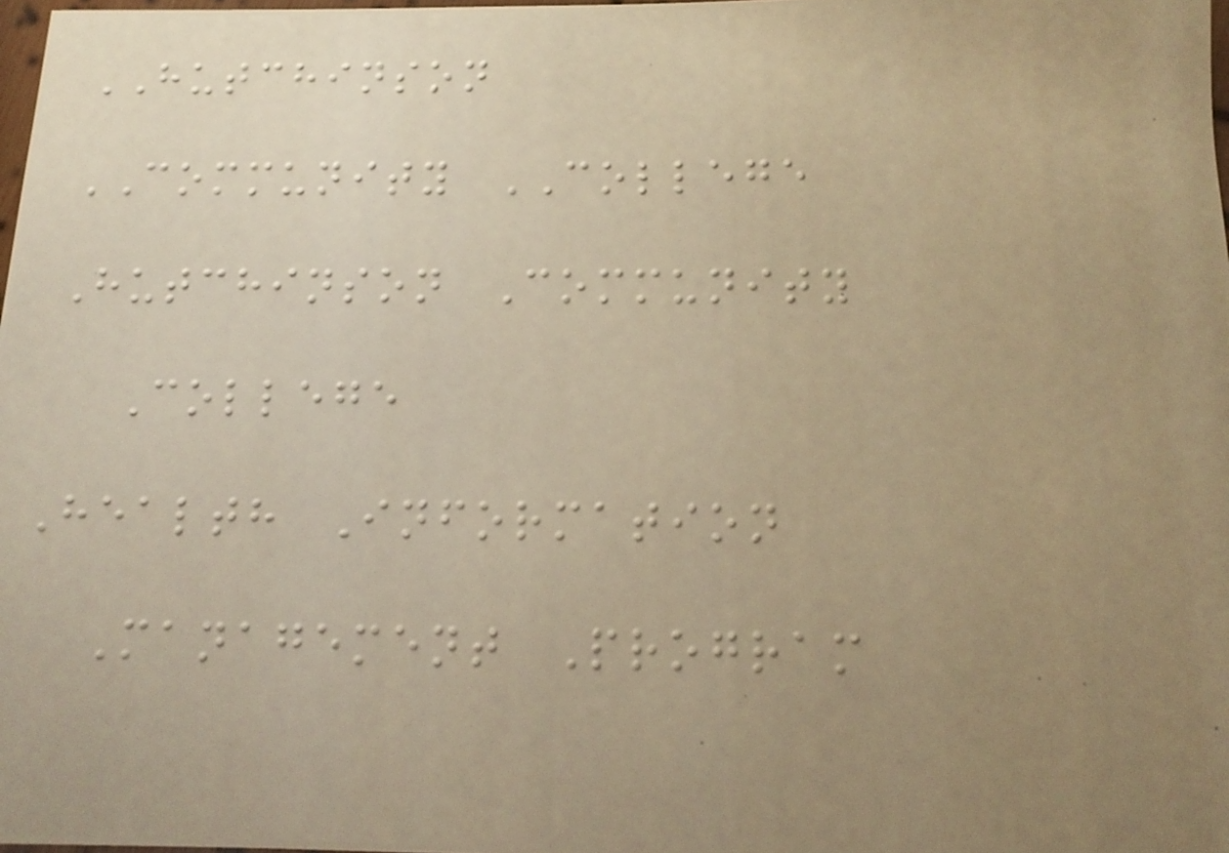HUTCHINSON
COMMUNITY COLLEGE
Hutchinson Community
College
Health Information
Management Program
